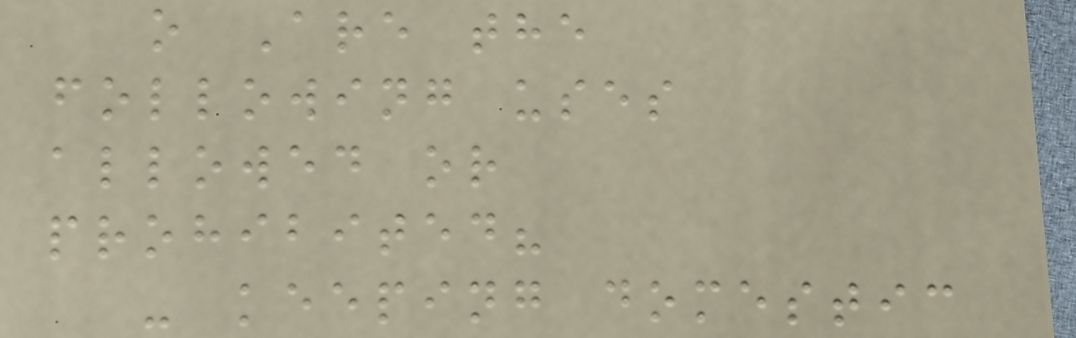o Are the
following uses
allowed or
prohibited?
- keeping domestic
